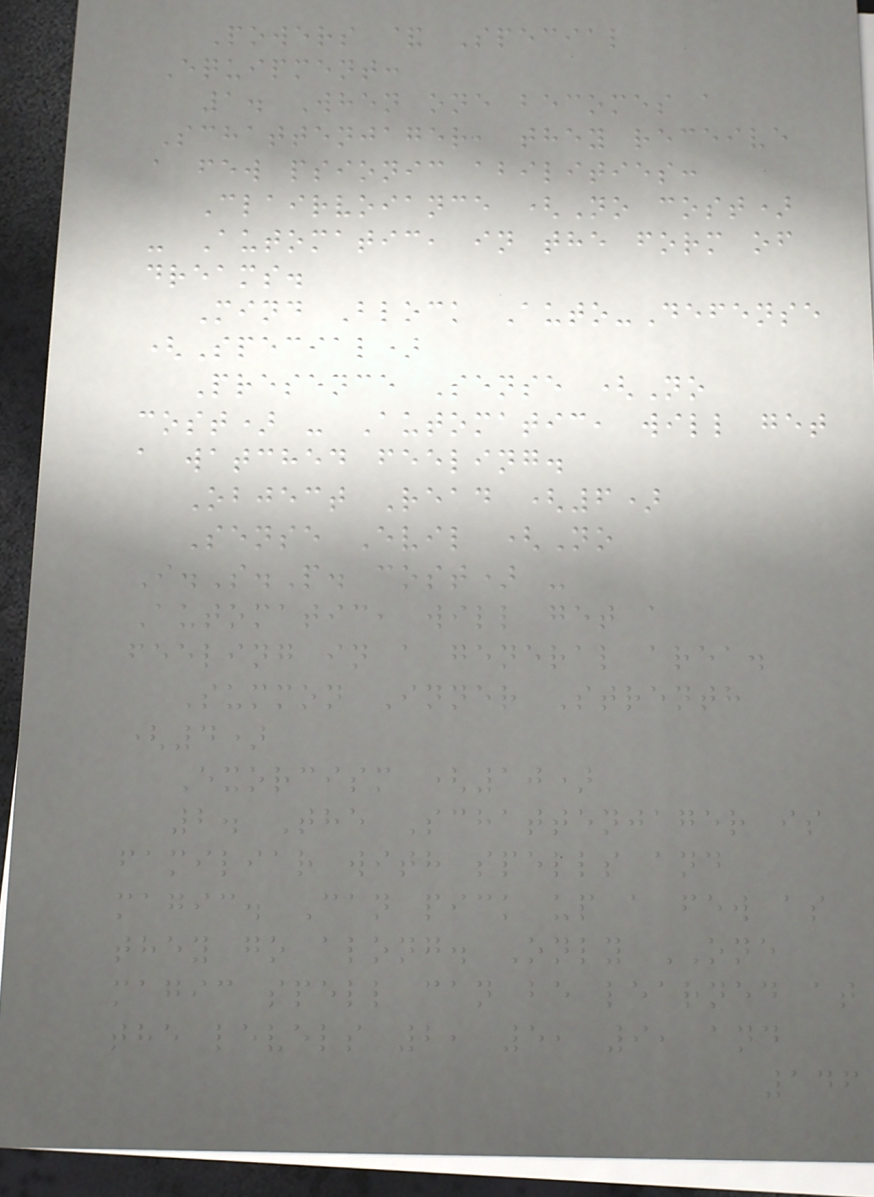Powers & Special
Equipment:
1. When one becomes a
Schattenjager, they receive
a few psionic abilities:
Clairvoiance (No cost)
- Automatic, in the form of
dreams.
Mind Block Auto-Defense
(Special)
Presence Sense (No
cost) - Automatic, will get
a watched feeling.
Object Read (6)
Sense Evil (No
I.S.P. cost) -
Automatic, will get a
feeling in a general area.
Summon Inner Strenth
(4)
Exorcism (10)
2. The Schattenjager is
familiar with spells and
magic. Can pick up a few as
they go along. Only ONE
magic spell can be learned at
the levels 2, 5, 9, and
146
